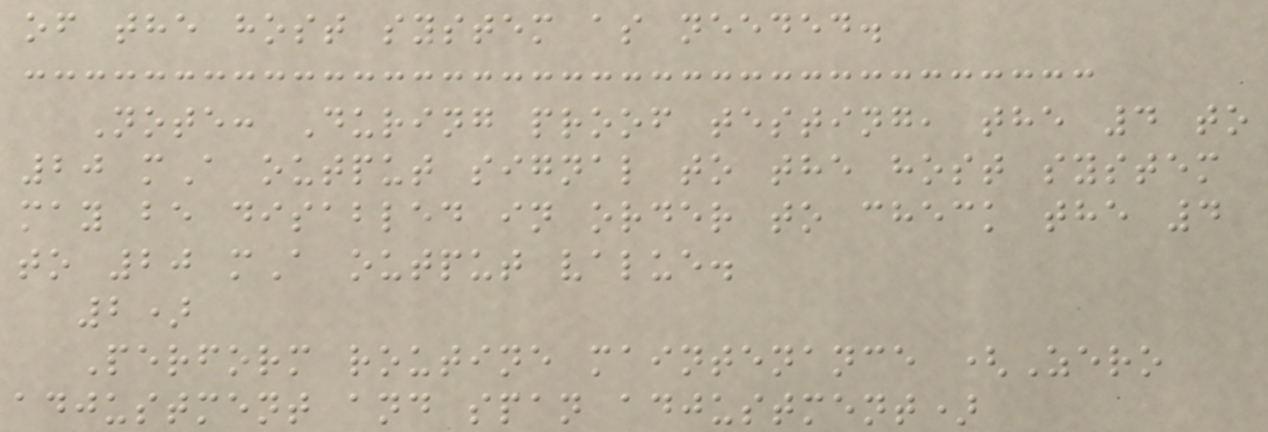of the host system as needed.
Note: During proof testing, the 4 to
20 mA output signal to the host system
may be disabled in order to check the 4
to 20 mA output value.
2)
Perform routine maintenance (Zero
adjustment and span adjustment)
